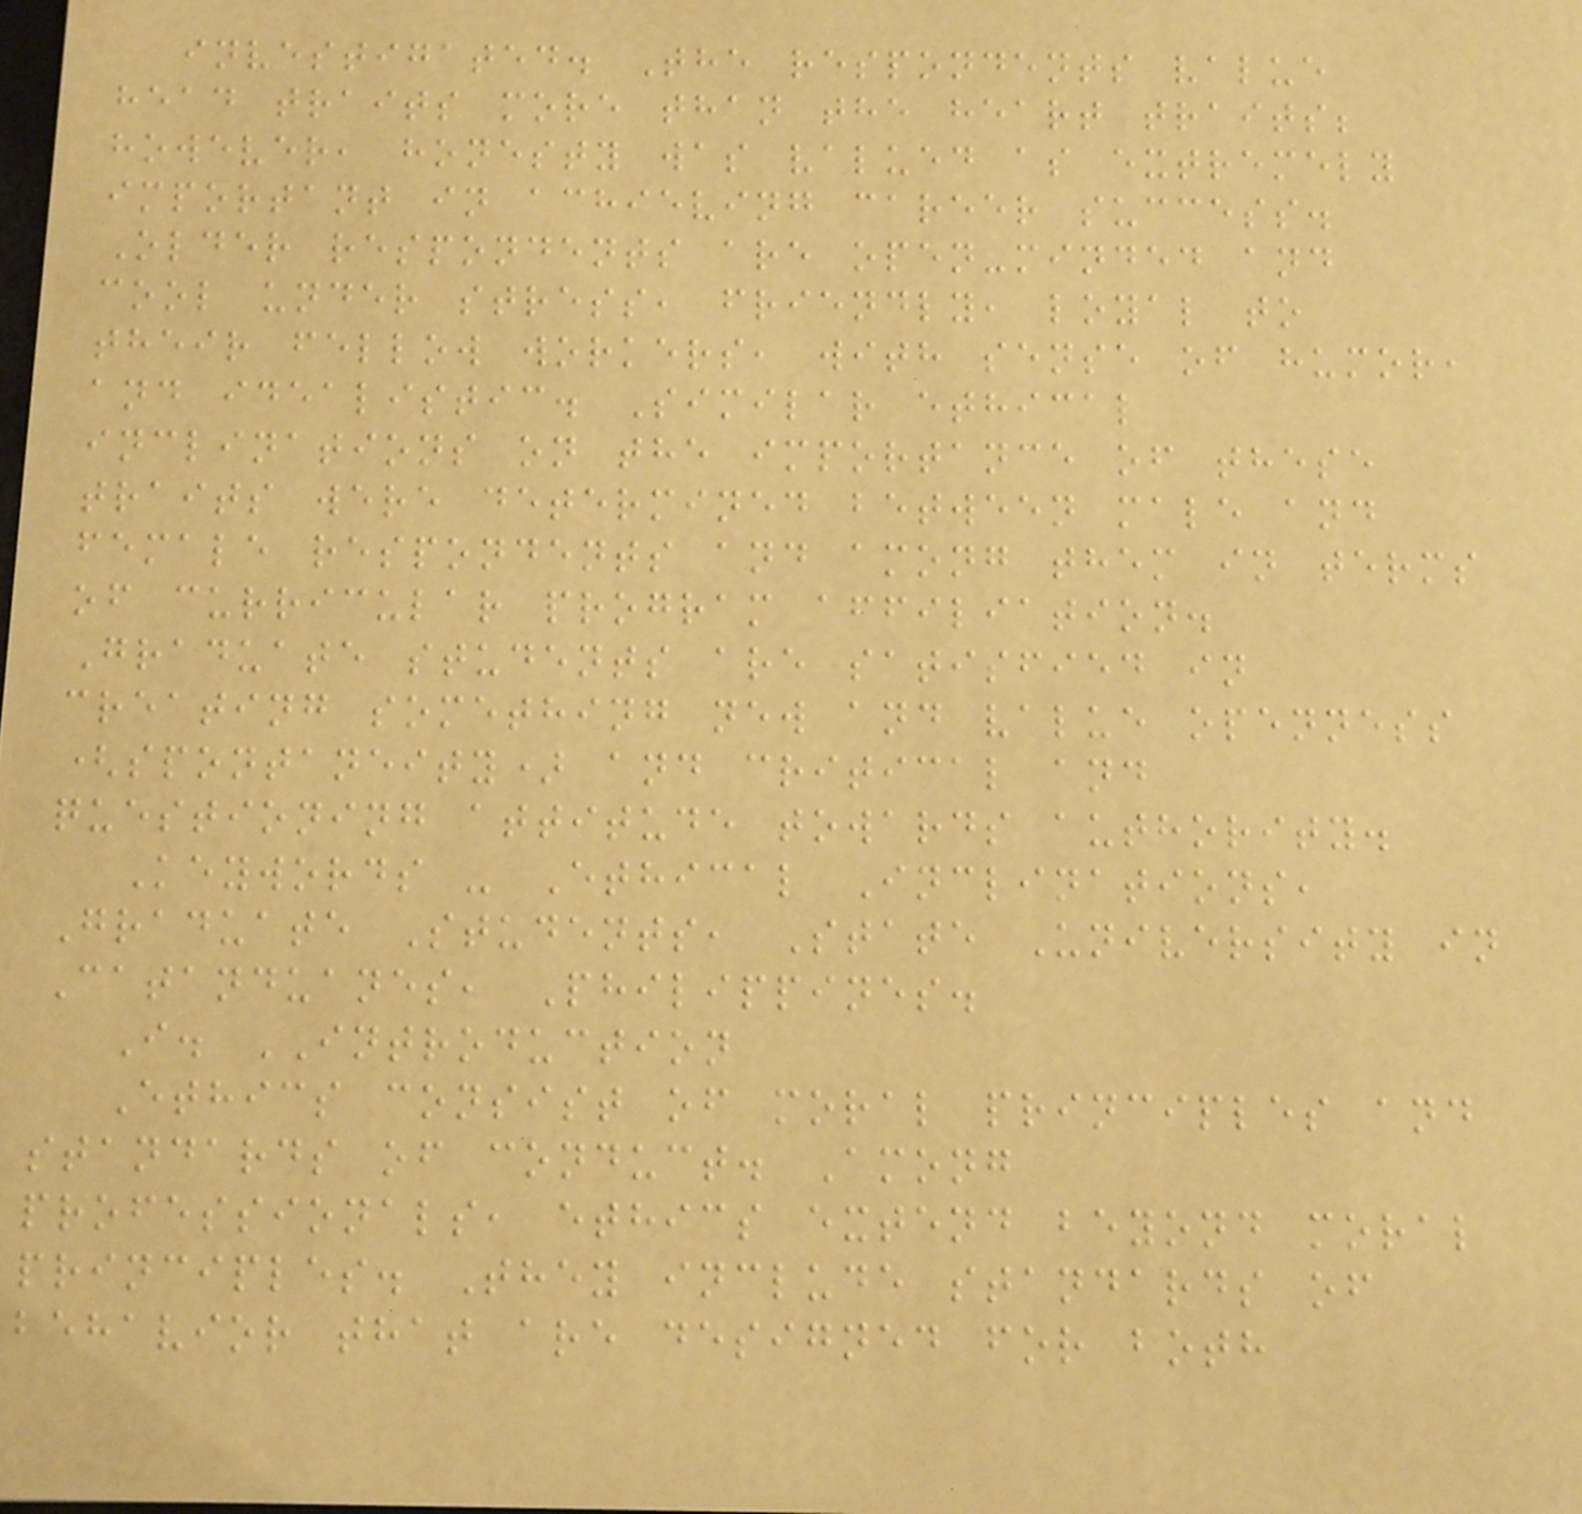investigated. The respondents value
head traits more than the heart traits;
however, honesty was valued as extremely
important in achieving career success.
Older respondents are open-minded and
cool under stress, friendly, loyal to
their fellow workers, with sense of humor,
and idealistic. Similar ethical
inclinations on the importance of these
traits were determined between male and
female respondents and among them in terms
of curricular program affiliation.
Graduate students are satisfied in
creating something new and value openness
(spontaneity) and critical and
questioning attitude towards authority.
Keywords - Ethical Inclinations,
Graduate Students, State University in
Catanduanes, Philippines.
I. INTRODUCTION
Ethics consist of moral principles and
standards of conduct. Among
professionals, ethics extend beyond moral
principles. They include standards of
behavior that are designed for both
